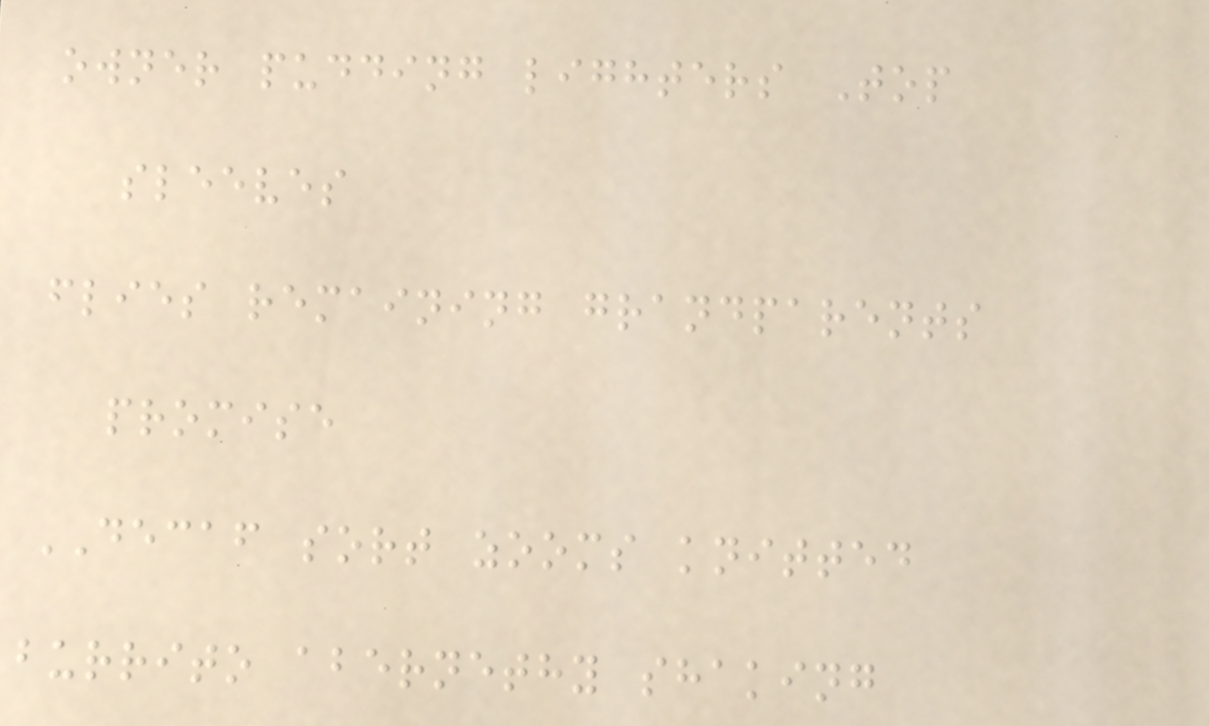owner pudding lighters Top
sleeves
flies remaining grandparents
promise
DECAF sort zooms knitted
burrito abernethy shaking
